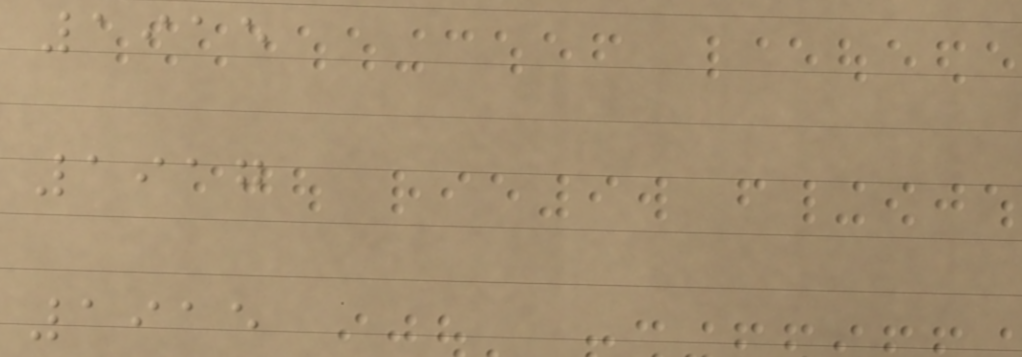1915
1917
1915
